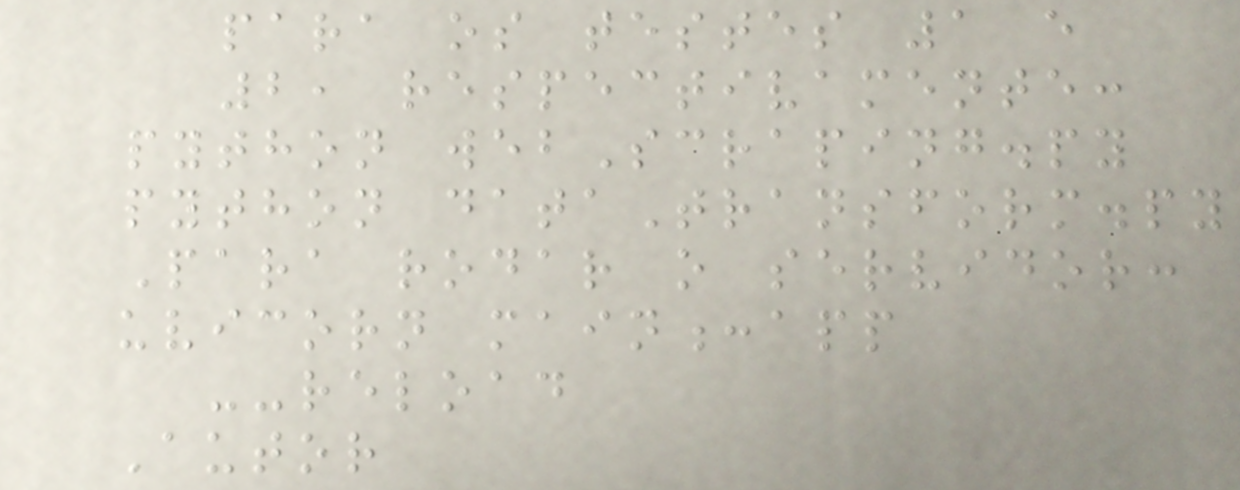para os testes 1 e
2, respectivamente:
python webScraping.py
python dataTransform.py
Para rodar o servidor:
uvicorn main:app
--reload
Autor
